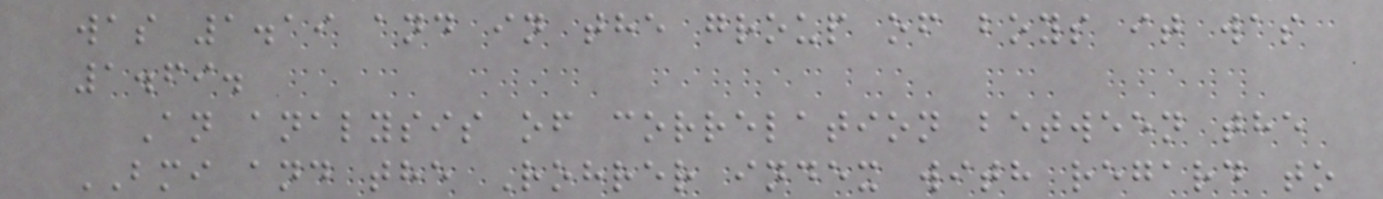was 1.19 and in the group of boys it was
1.69.
An analysis of correlation between the
BMI and the Rohrer index with regard to
